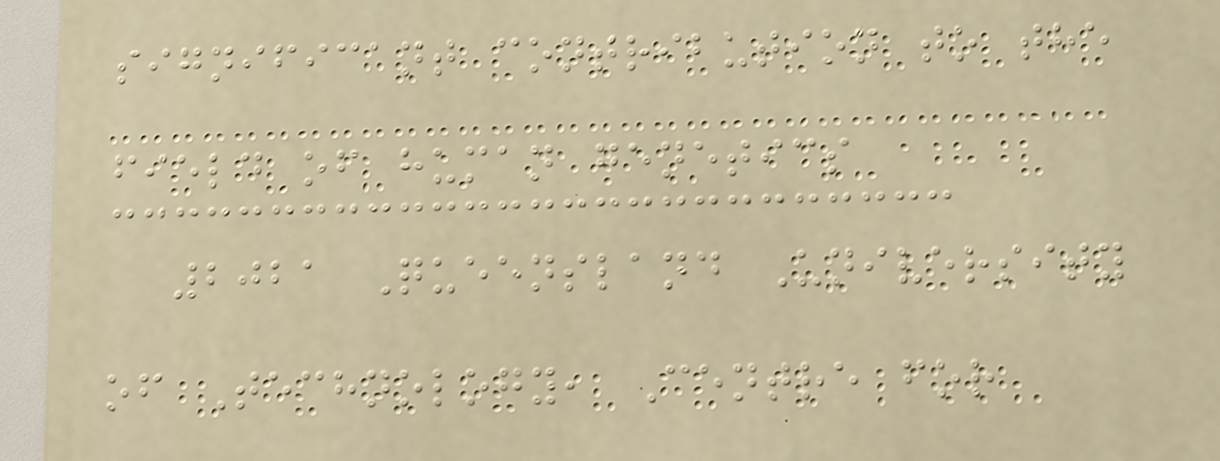significant contribution to the
field of human genetics
2021 Queensland University
of Technology, Centre for
